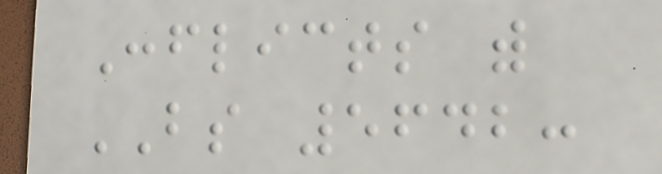Conflicts with
BS 5642:
